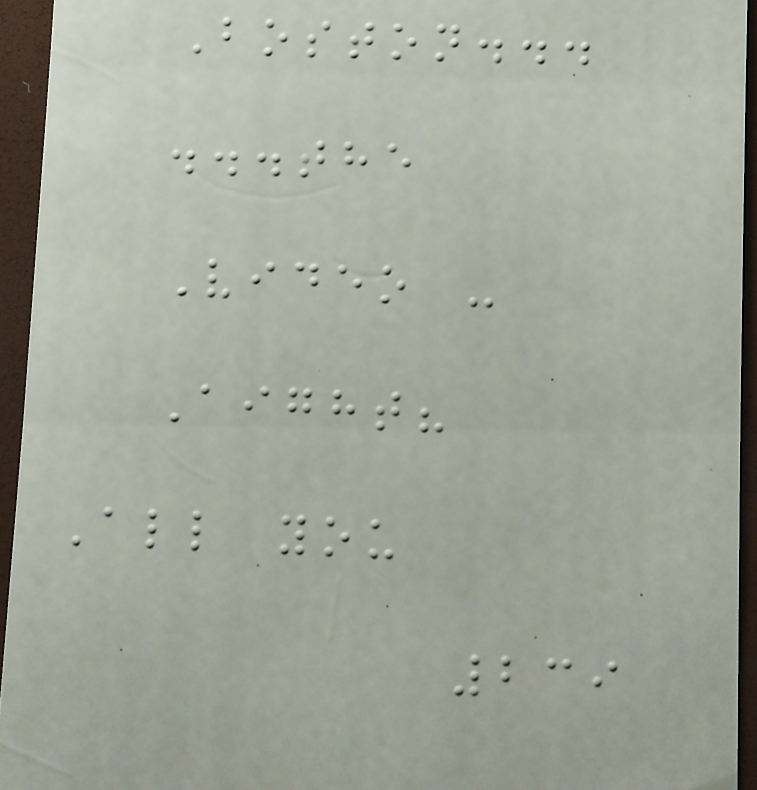Boston...
...the
Video -
Aight?
All you
239
